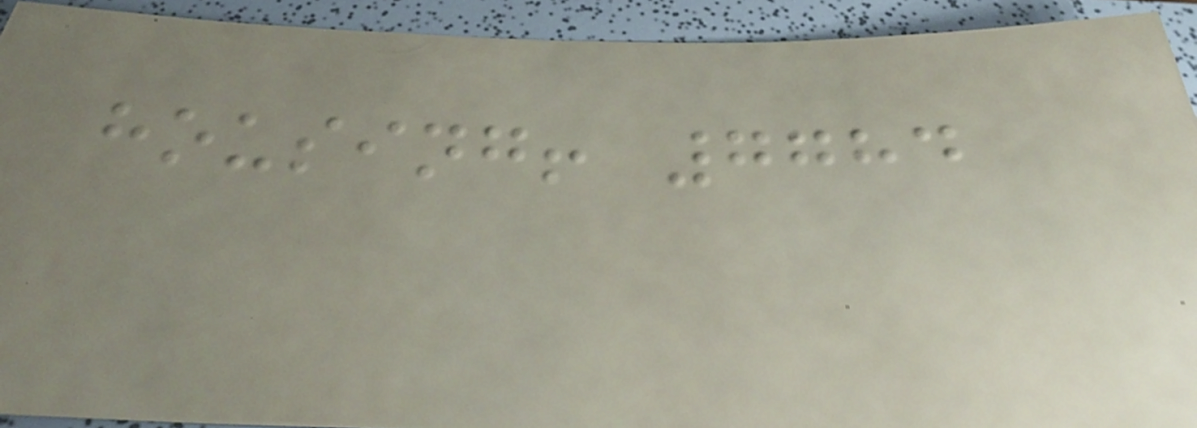housing! 7784
